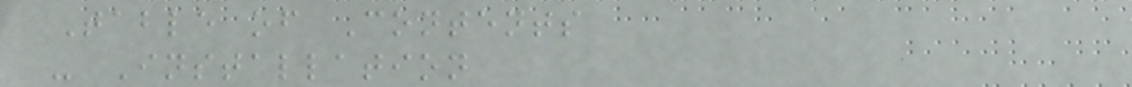Table of Contents
- Installation
